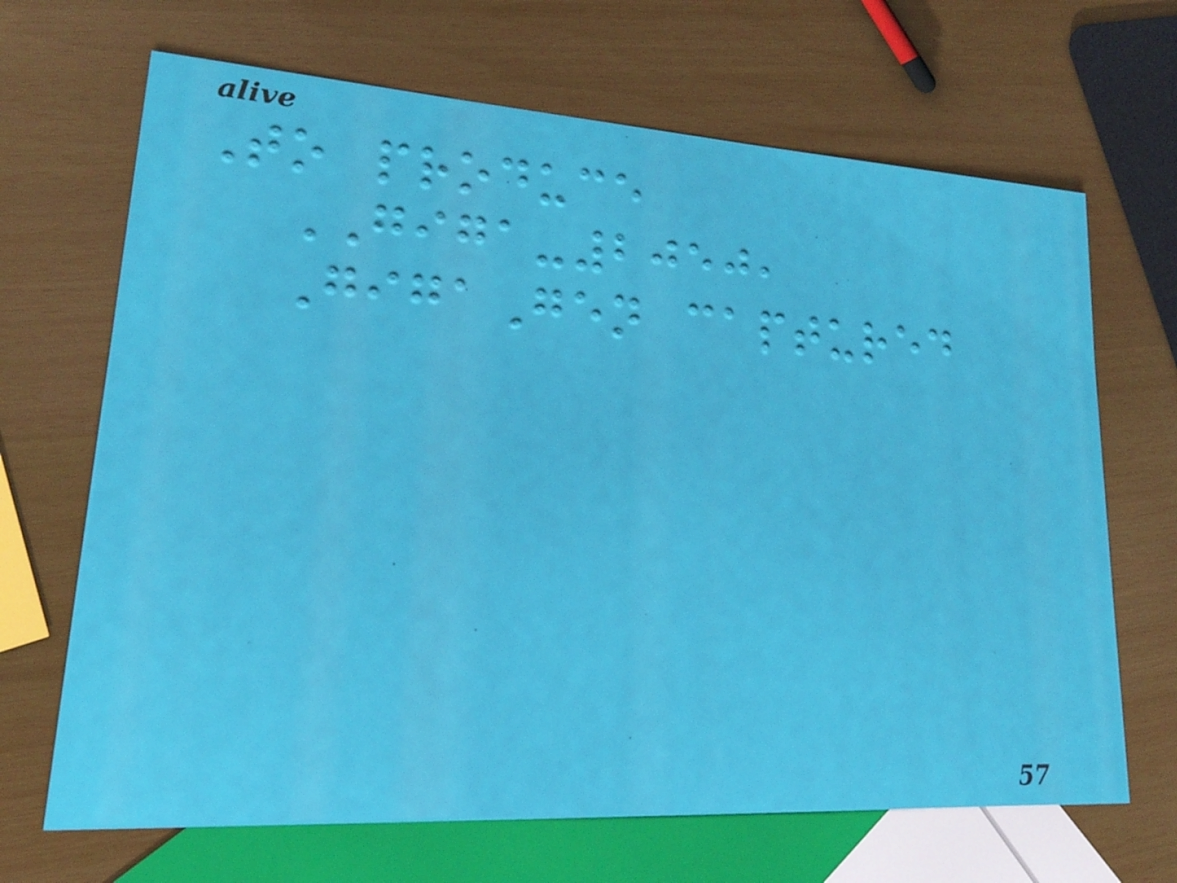To produce
GIGA-2050,
GigaGen captured
